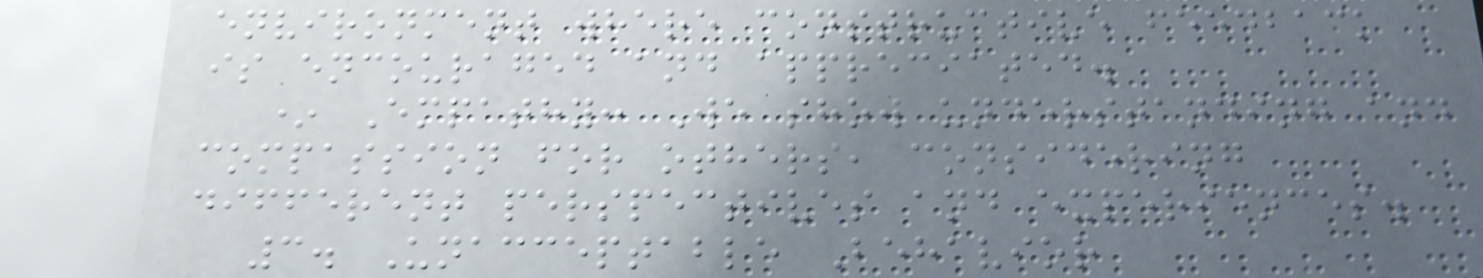environment where constructive feedback
is encouraged and appreciated.
* Empathy: We show understanding and
compassion for others, considering
different perspectives and experiences.
3. Unacceptable Behavior
